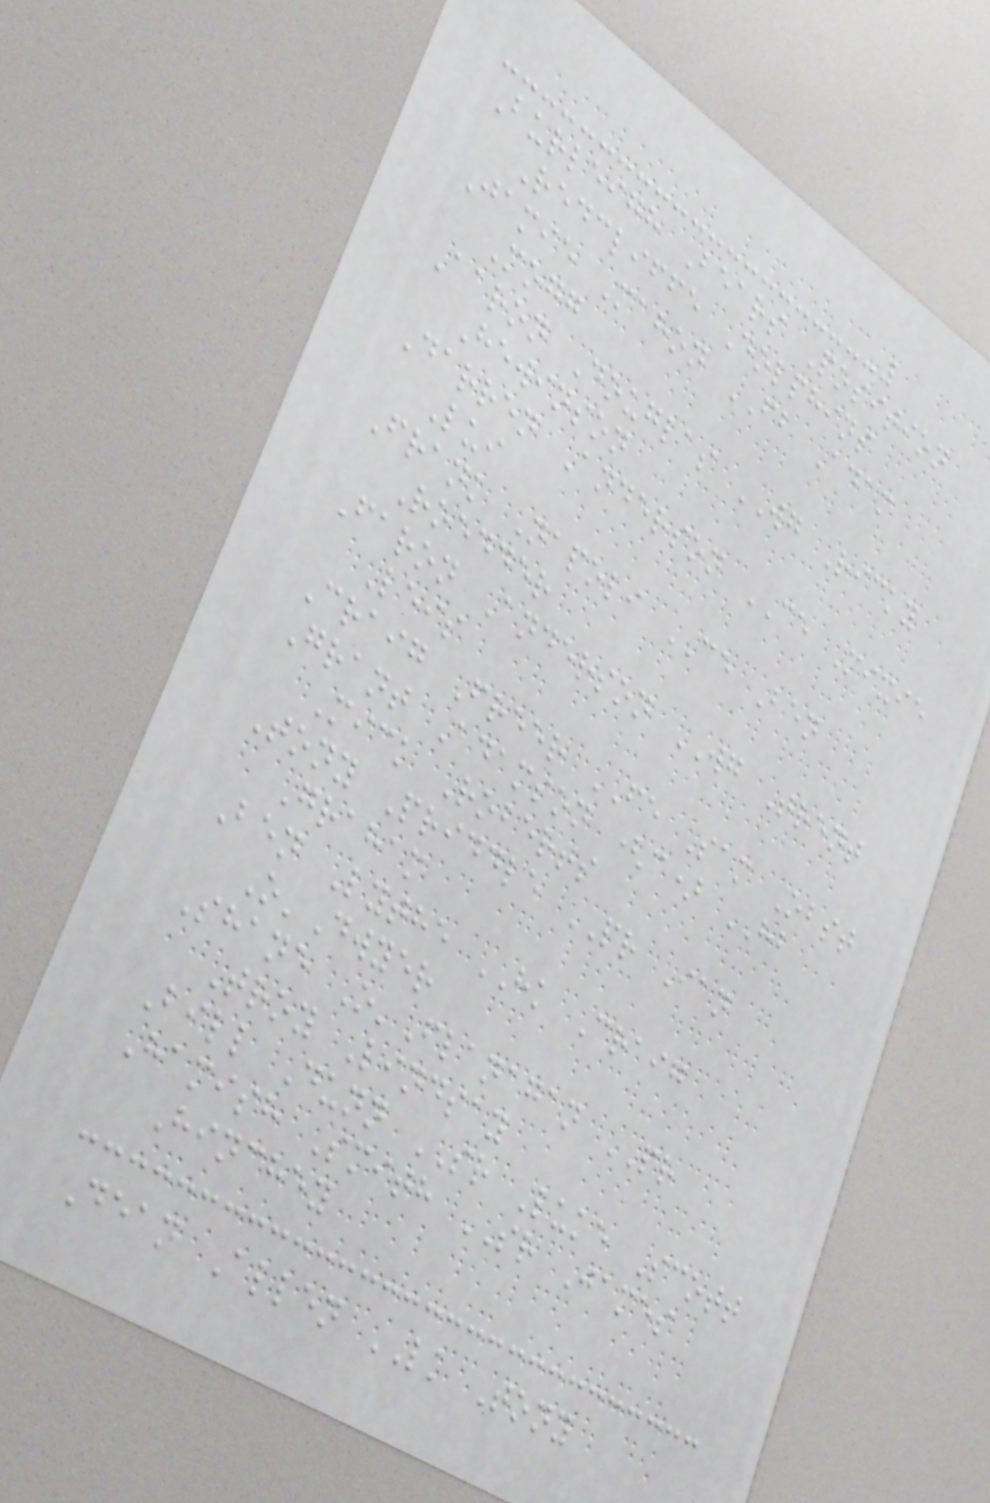Burleigh Bears Position
Redcliffe Dolphins
Jamie Mahon FB Adam
Mogg
Aaron Douglas WG Ricky
Hewinson
Darren Anderson CE Mixie
Lui
Frank Napoli CE Ben
Roedder
Faron Anderson WG Trent
Leis
Craig Freer FE Sam Obst
Grant Adamson (c) HB
Mick Roberts
Tony Priddle PR Ian
Graham
Ben Lythe HK Craig
O'Dwyer
Shane O'Flanagan PR
Troy Lindsay
Bill Dunn SR Luke Scott
Hamish Smith SR James
Hinchey
Dean Allen LK Tony
